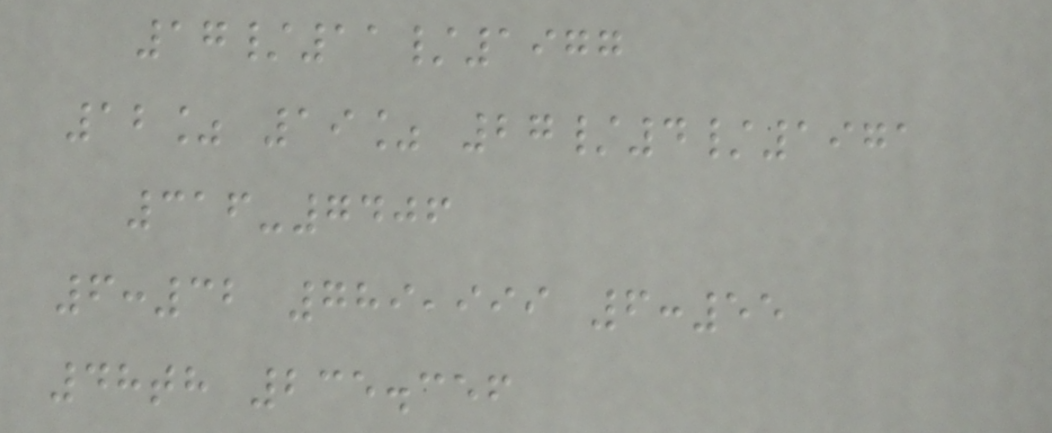17/11/1977
12% 19% 27/4/1971
316-7406
6:32 789,999 6:55
48th 235.356
